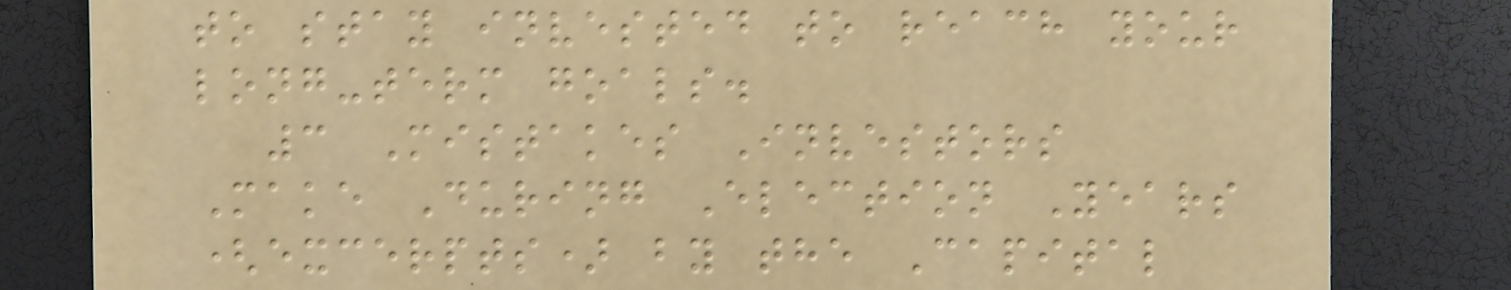to stay invested to reach your
long-term goals.
3 Mistakes Investors
Make During Election Years
(excerpts) by the Capital
